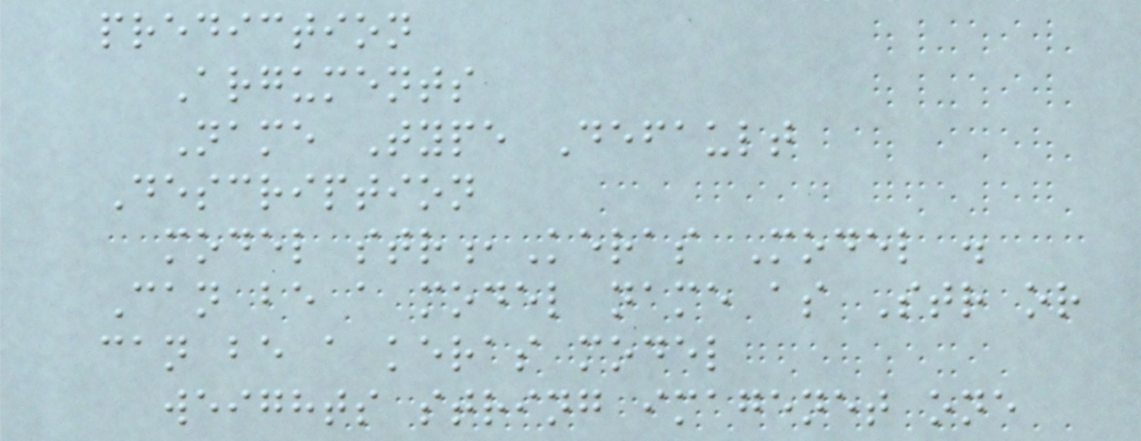prediction
Arguments
Name Type Default
Description
model str,Keras Model .
Can be a model name as Str or
can be a keras model
weights string imagenet one
